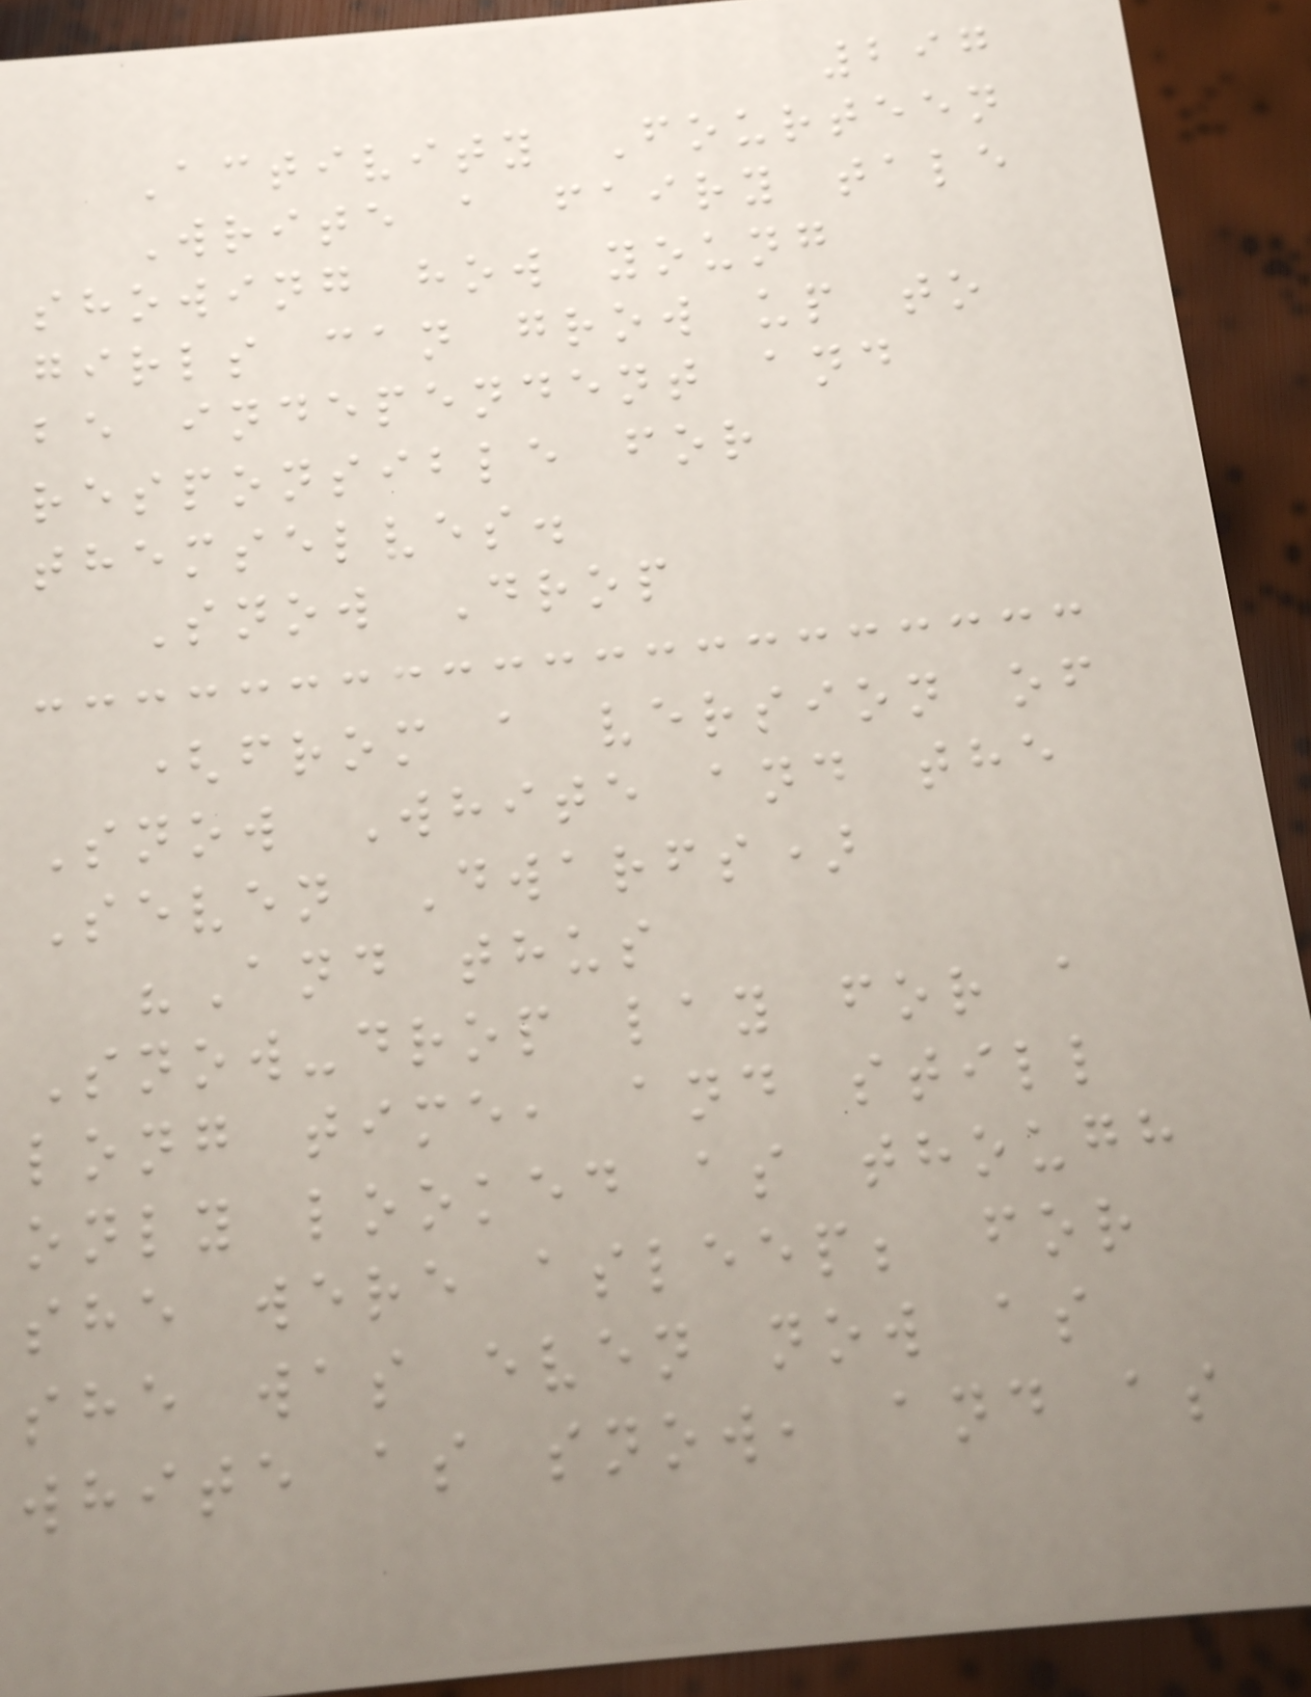297
Activity Fourteen
Write a fairy tale
showing how young
girls can grow up to
be independent and
responsible for
themselves.
Snow Drop
(from a version of
Snow White and the
Seven Dwarfs)
"And thus
Snow-drop lay for a
long time, and still
only looked as though
she were asleep; for
she was even now as
white as snow, and as
